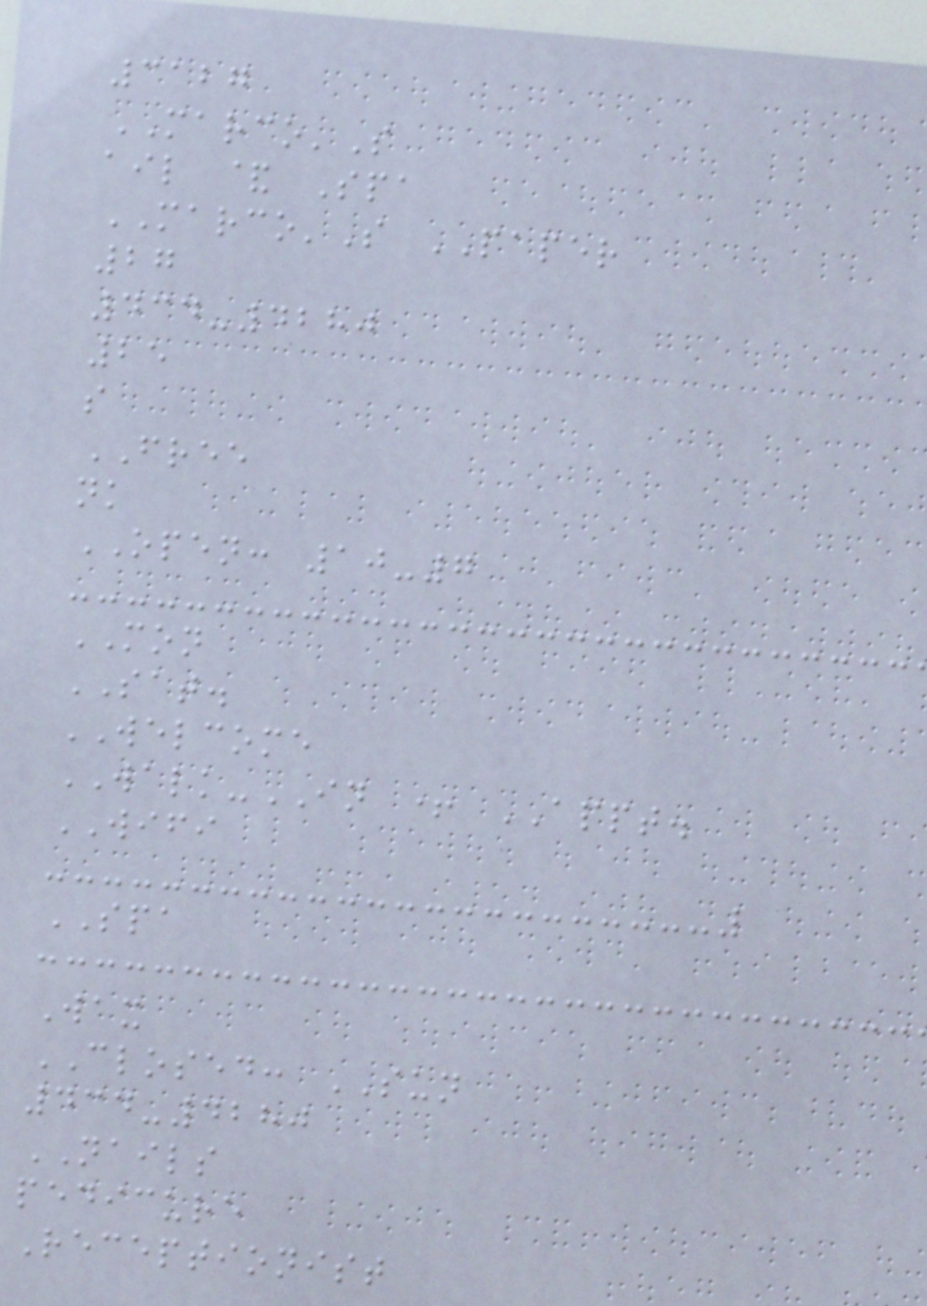3127
MARCO'S
ail & Spa
MARCO'S PAPER
27
434-4280
25
s
FREE
nk
OPEN: 10-7
MON
SAT.
WELCOME
WALK-IN + APPT.
WIFI
SPA
Wax
CLOSED: SUN
434-4280
NAILS
pedicure
Receptionist
